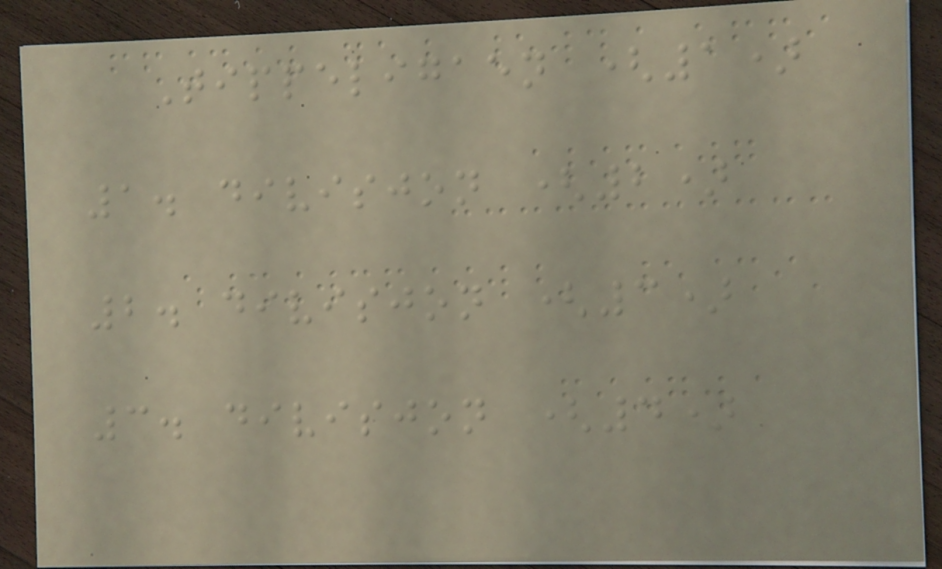Tippeligaen (1)
1. divisjon (2)
2. divisjon (3)
3. divisjon (4)
